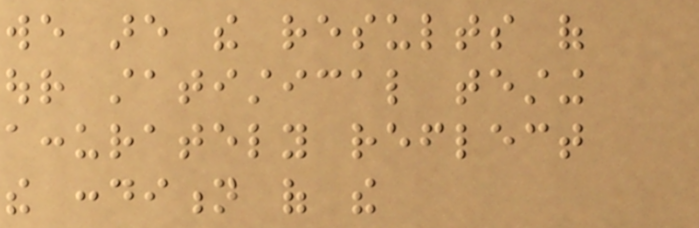we are the results of
our statistical testing
accurately reflect
the condition of the
